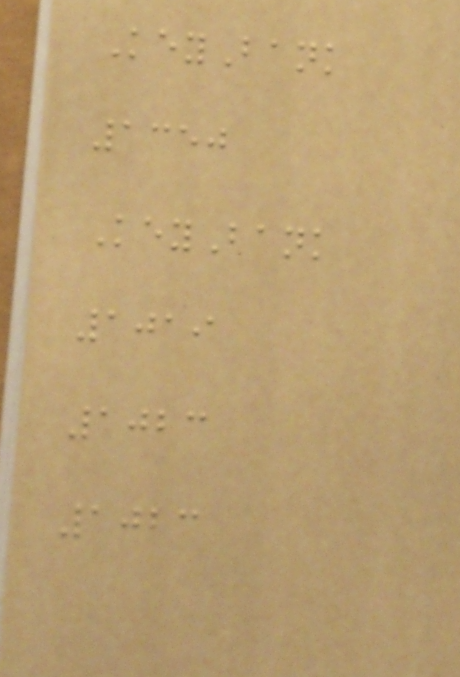KeyBank
1350
KeyBank
1019
1023
1023
